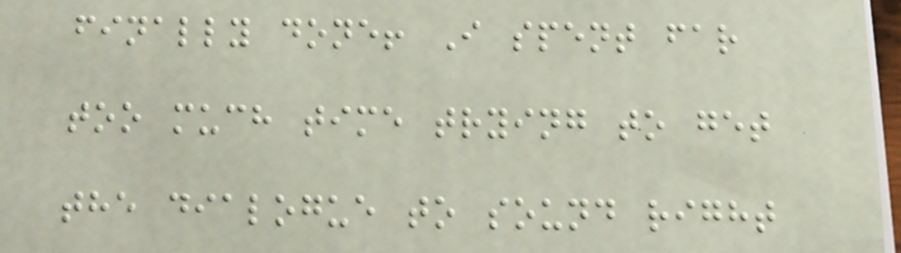finally done! I spent far
too much time trying to get
the dialogue to sound right
